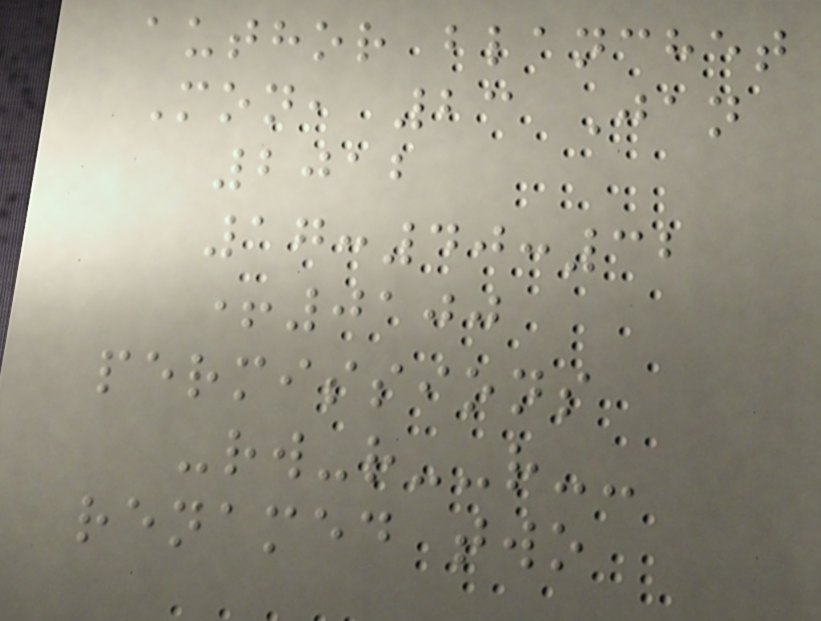author blanchet
Mon, 23 Jan
2012
17:40:32
+0100
permissions
-rw-r--r--
renamed two
